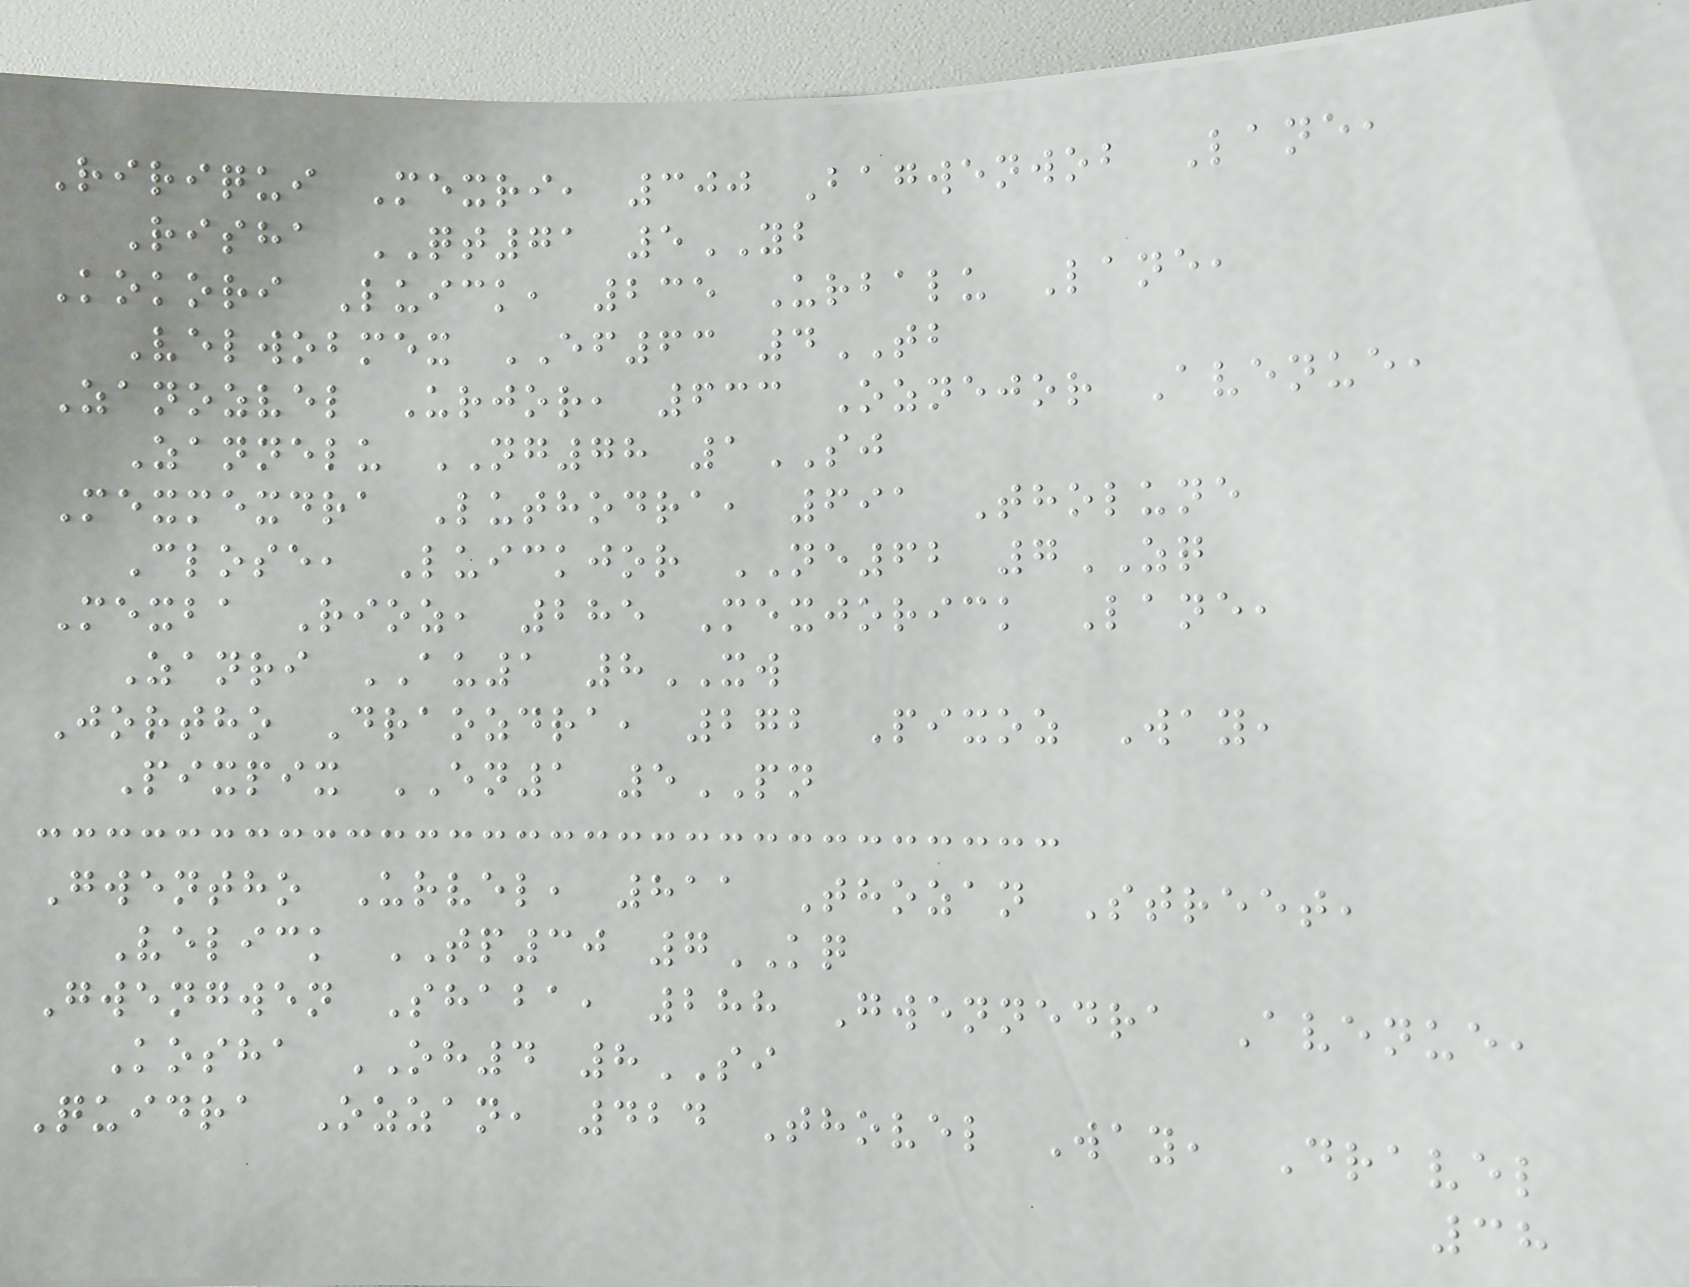Ririqui Mexri, 300 Bagwenwob Lane,
Risha QT71 5YB
Kokori Luick, 235 Urbalu Lane,
Velwobmex EF63 4TB
Zanozvel Urjor, 633 Oznejor Avenue,
Zannelu NG78 1SJ
Mexmexdra Luthodra, 691 Tholune
Close, Luickjor NE62 7ZQ
Mexba Rioz, 285 Mexjorick Lane,
Zanri AU1 8XW
Jortho Draozdra, 272 Pixoz Way,
Pixpix EN1 5PN
Gwentho Urvel, 811 Thozan Street,
Velick TP30 7KQ
Gwengwen Shaba, 288 Gwennedra Avenue,
Kosha OH4 8SI
Quidra Ozzan, 424 Thovel Way, Dravel
38
